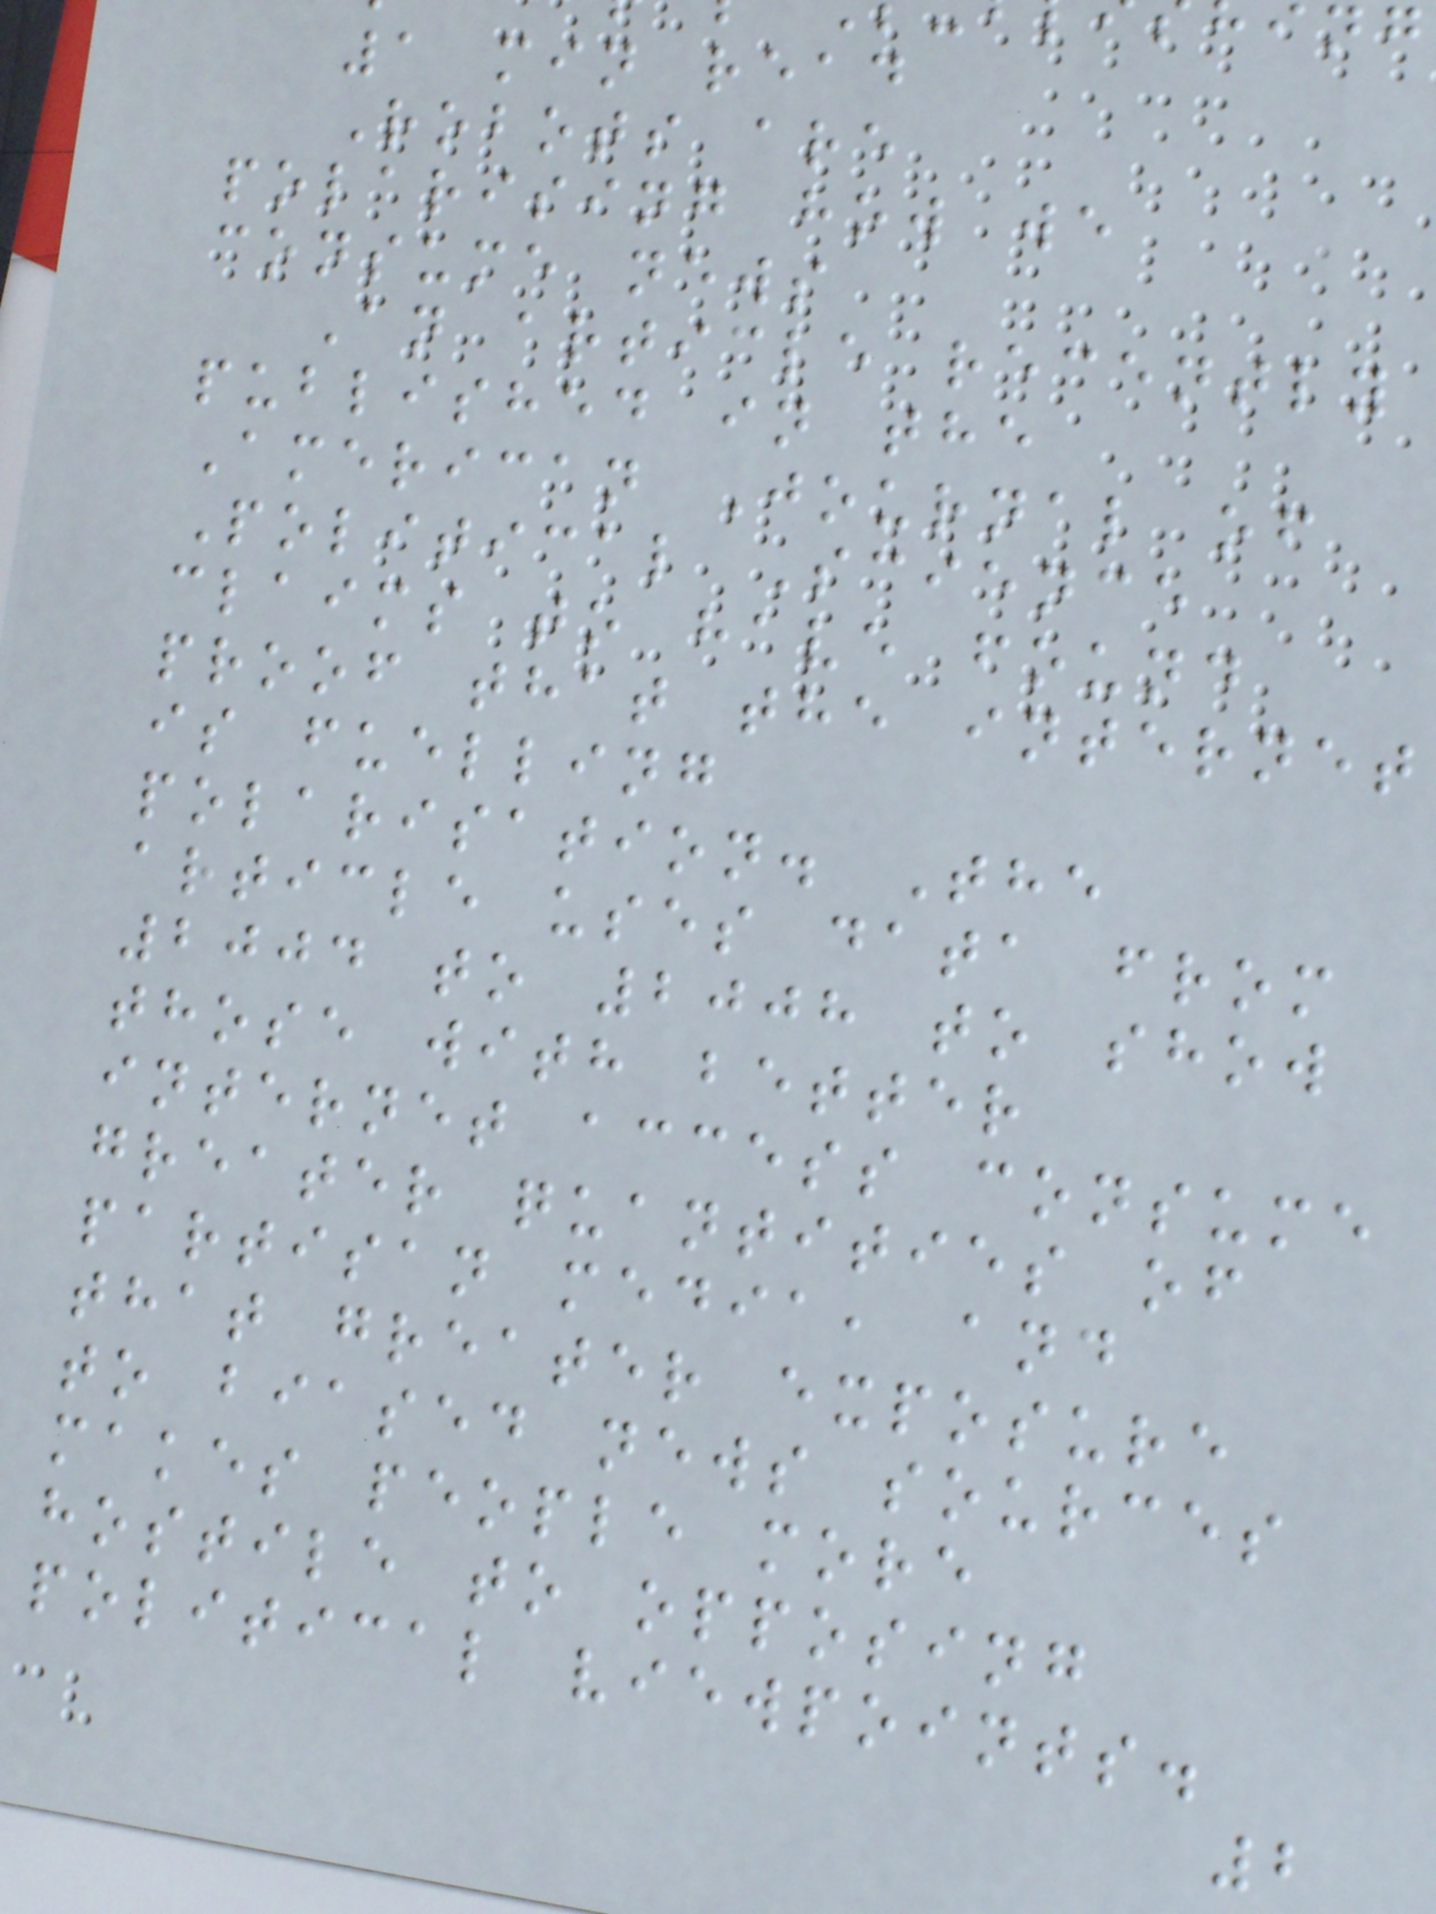1 min read
Robots are
polarising how we
consume news
An article recently
published in the
American Journal of
Political Science
claims to have found
proof that the internet
is fuelling
polarisation. The
article uses data from
2004 to 2008 to show
those with better
internet access consume
greater quantities of
partisan media, and
that greater exposure
to biased news sources
makes people more
hostile to opposing
political viewpoints.
2
